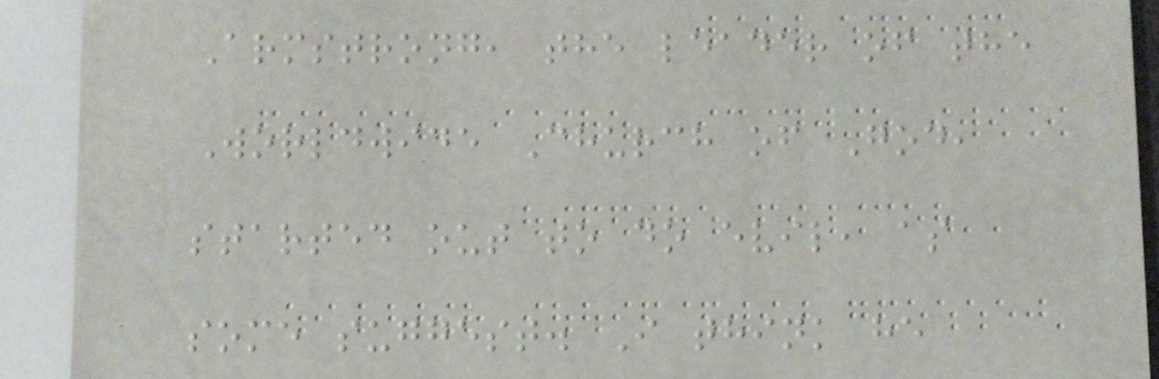Armstrong, the leader of the
Worldwide Church of God,
started out to do evil, as
some suggest. I think he
